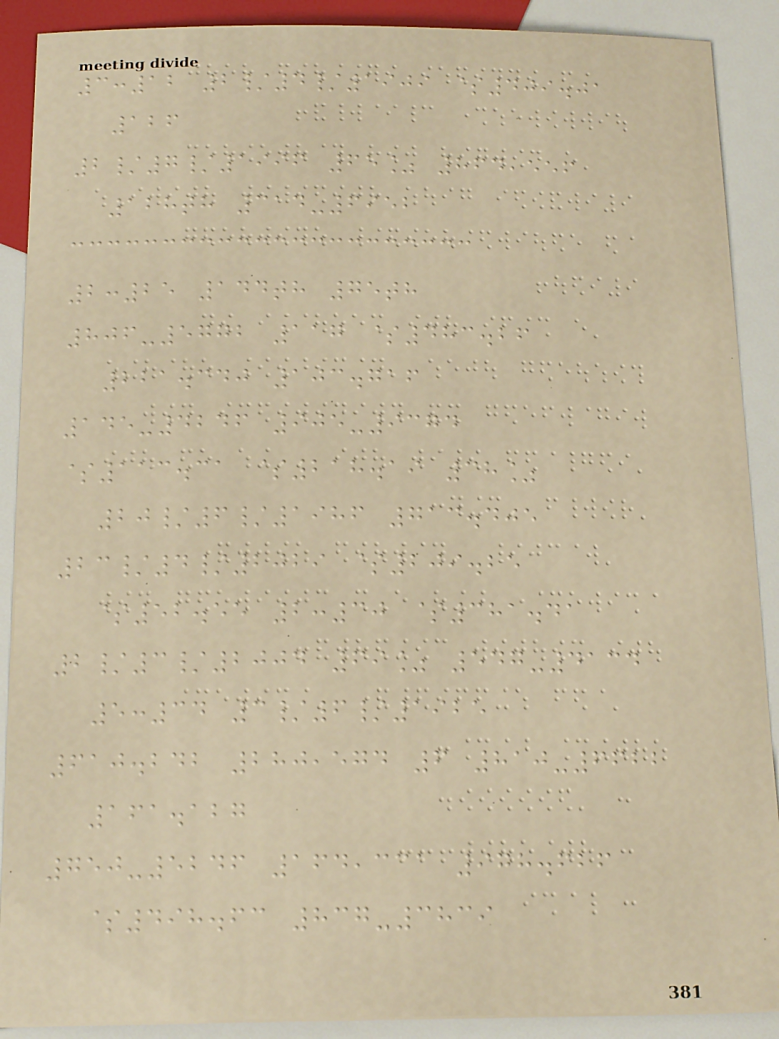3:12 2/4/1909 $409.01
126
2/7/1996 65% 864,556
128th 314-6952
2:25 144th 75th
806-5772 117 $483.26
221.340 103.716
145-4246 905-9374
$113.31 $218.19 38%
20/6/1986 713.405
23/4/2029 $209.25
$52.55 2:30 $381.41
2/3/2004 69% 547-4134
5:34 3/6/1925
610.242 280,574 6 810-6622
161.127
750-5246 164,331 978.626
$498.63 837-3839
